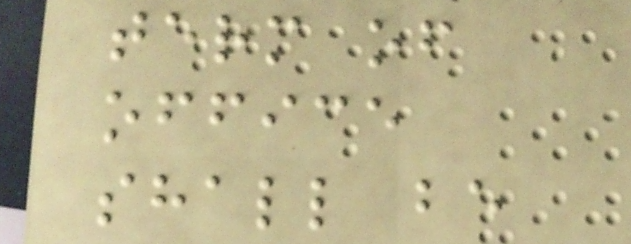term of
office
shall be
